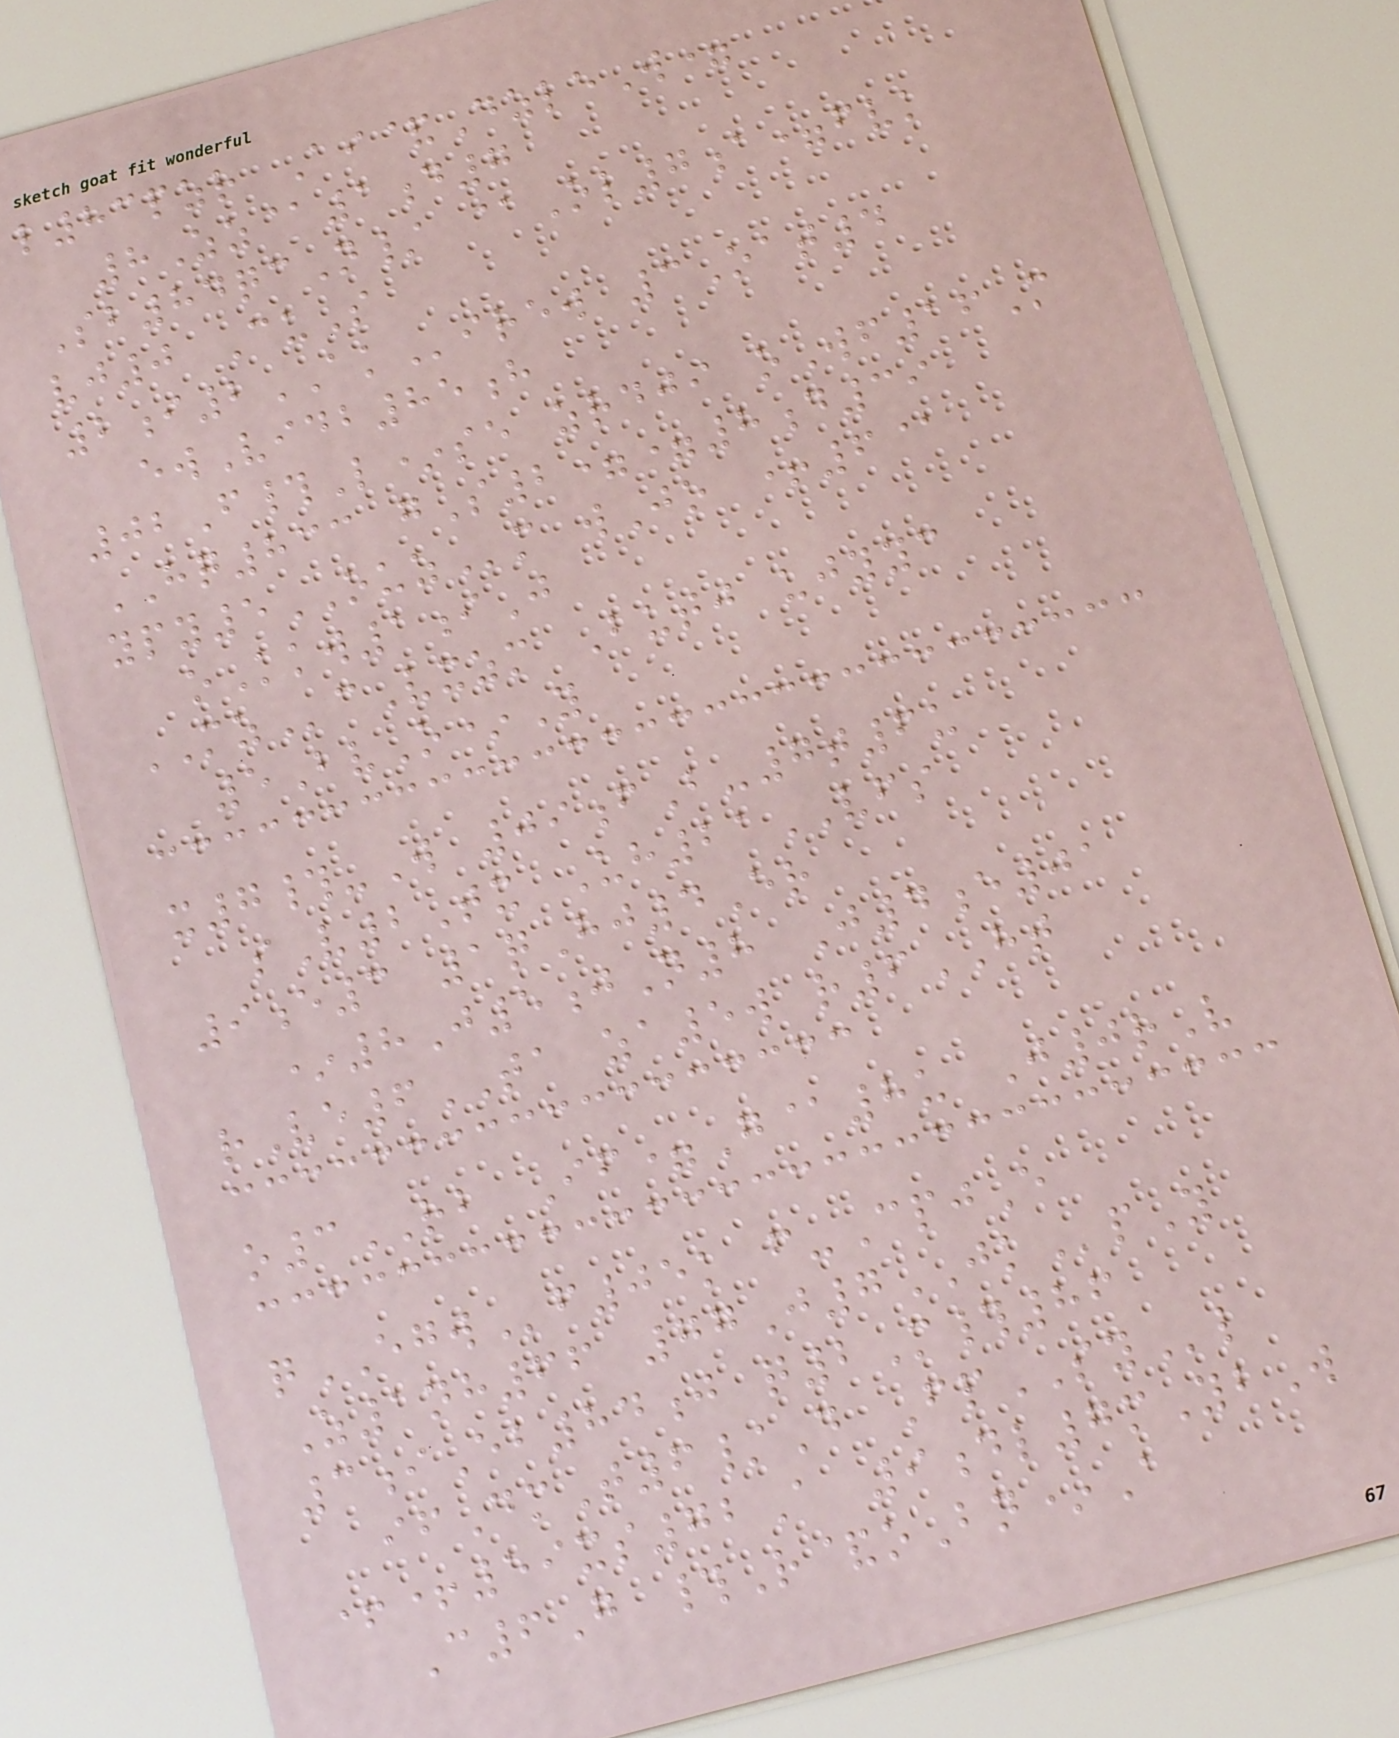l83pzr Ai&DzleW=
8Zz@1d7
Sb84qcN/ @Ol7a=fvk
vj0 CuS
2i2AKirew 3Oat4
ewVidb85h
02F#L*se zrdji oWf16M
HQ833 gS2==8d39
ypy5OUZm wJo +6@
oKkw1iJ
MZcVxzm Butj ujyyc
5BvO*Y
x7#-W 09fB-7t6u
sV2Tx Uh21VFS
9e3 1qHj4Er
*8J5jN8 J4e01
rVe6TA za5w r6HT
o3RB If=G@8u J0rV
qEGWf05k f-CpjE
Z1nh66 77J7JKpY
3iEb84j q2M#86
ifDmT6/D FpSYl
++59xs72A 9dl7mYbW
C6G #R&oBn*A
